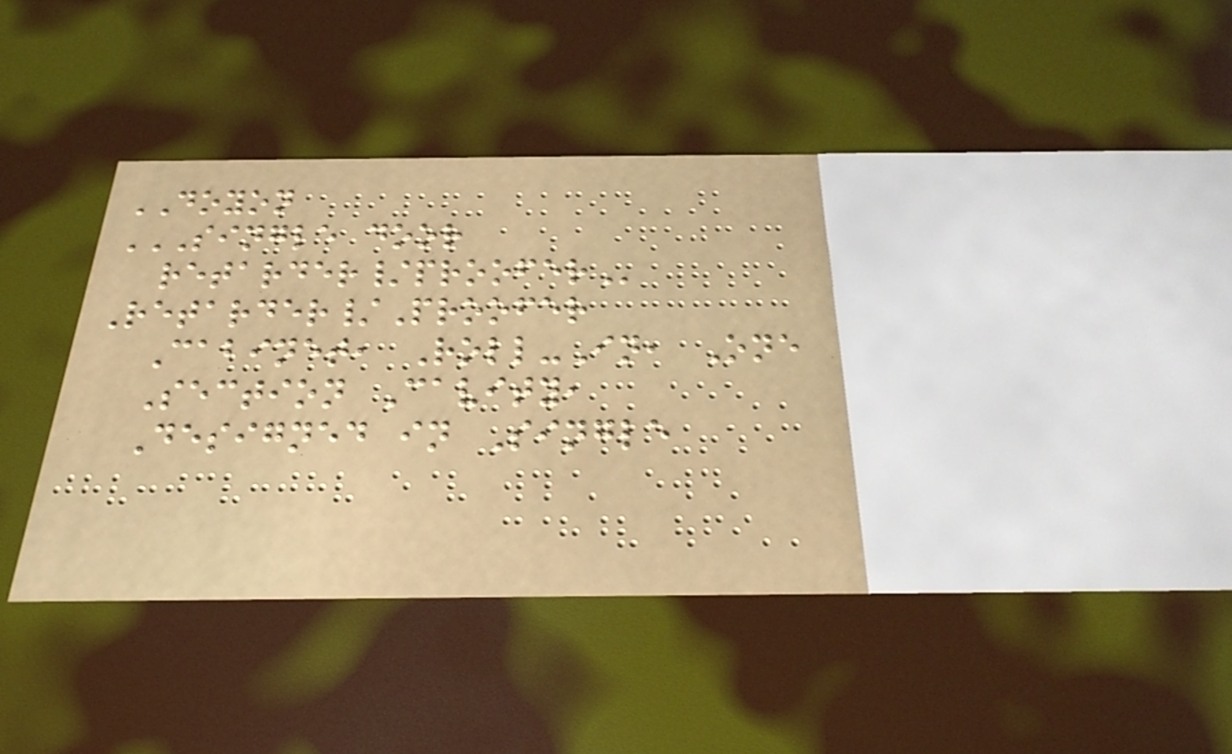DOYON
SINGLE DOOR
RETARDER/PROOFER
Retarder/Proofer
Cabinet, Roll-In, One
Section Cavity,
Designed in Single
